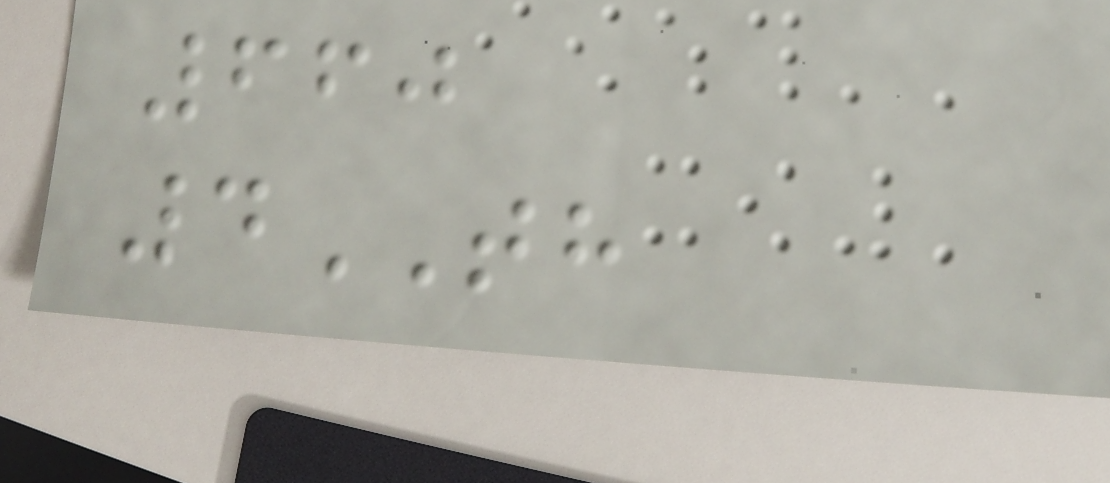660
4TH
